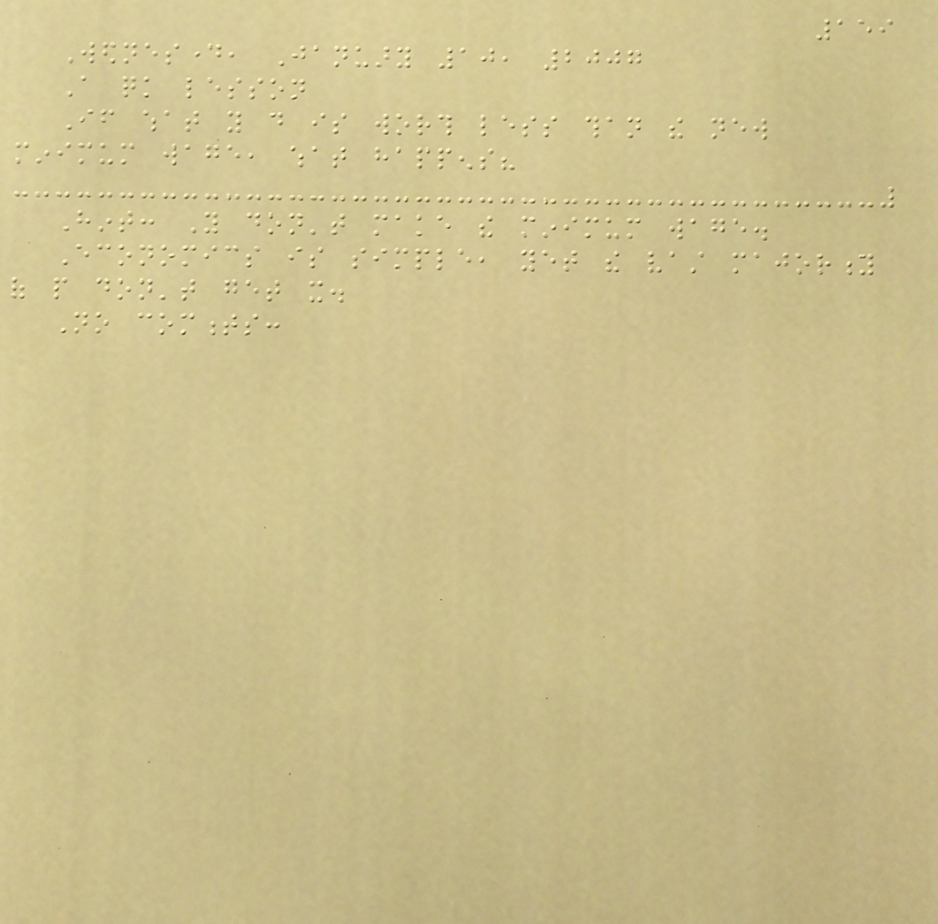159
Wednesday, January 10, 2007
A quick lesson
If what you do is worth less than the new
minimum wage, what happens?
Hint: You don't make the minimum wage.
Economics is simple, yet the vast majority
of people don't get it.
No comments:
